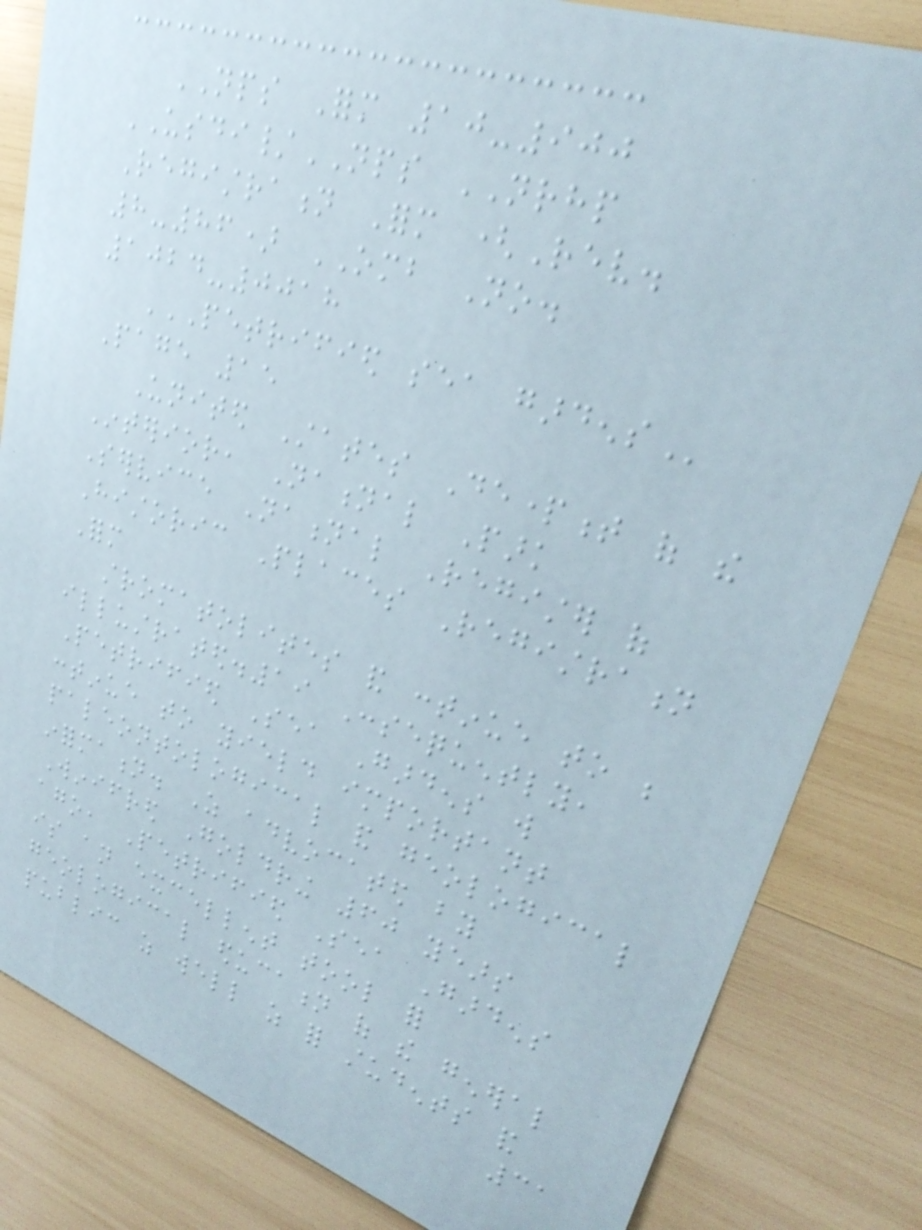NPS Form 10-900
USDI/NPS NRHP
Registration Form (Rev.
8-86) OMB No.
1024-0018
PETRIFIED SEA GARDENS
Page 15
United States Department of the
Interior, National Park
Service National Register of
Historic Places Registration
Form
stromatolites and continue to be
illustrated.19 Consequently,
Petrified Sea Gardens will
continue to yield important
paleontological and geological
information. As advocated by
Winifred Goldring 60 years
ago, Petrified Sea Gardens
is an excellent tool for
geological education of the general
public as well as for students and
31
